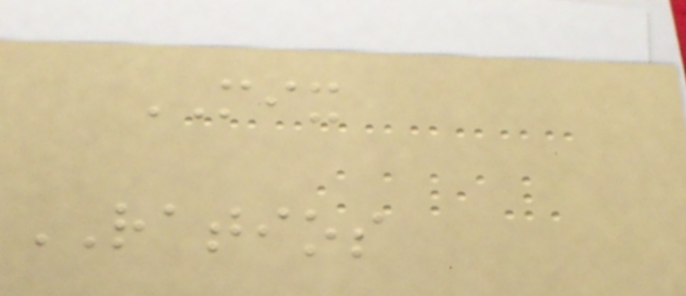MIX
RATIOS
